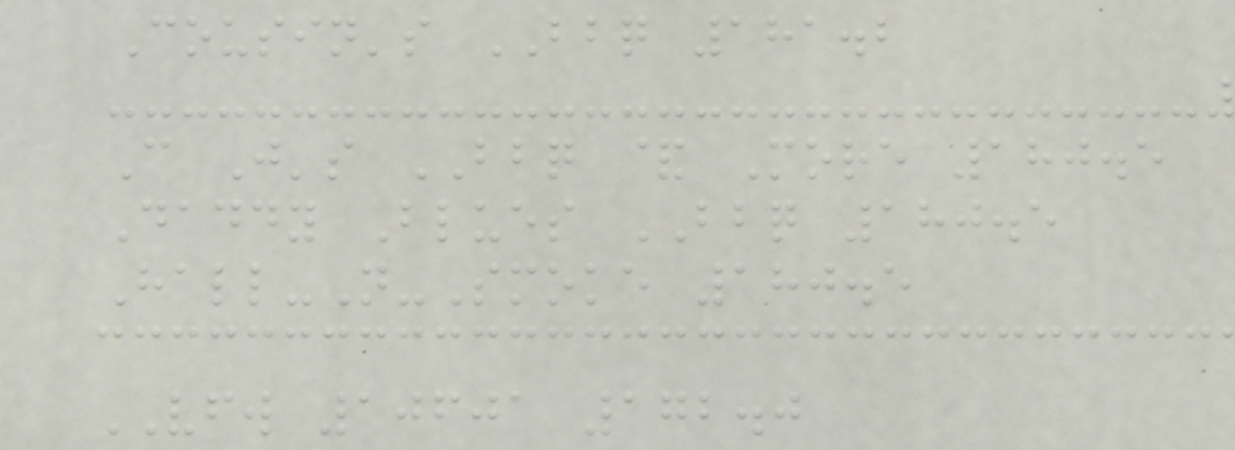Cousin's BBQ 181.2
C J's BBQ & More 180.5
Daddy Blues BBQ 180.5
Hall-N-Smoke 180.5
VFW 10601 172.0
